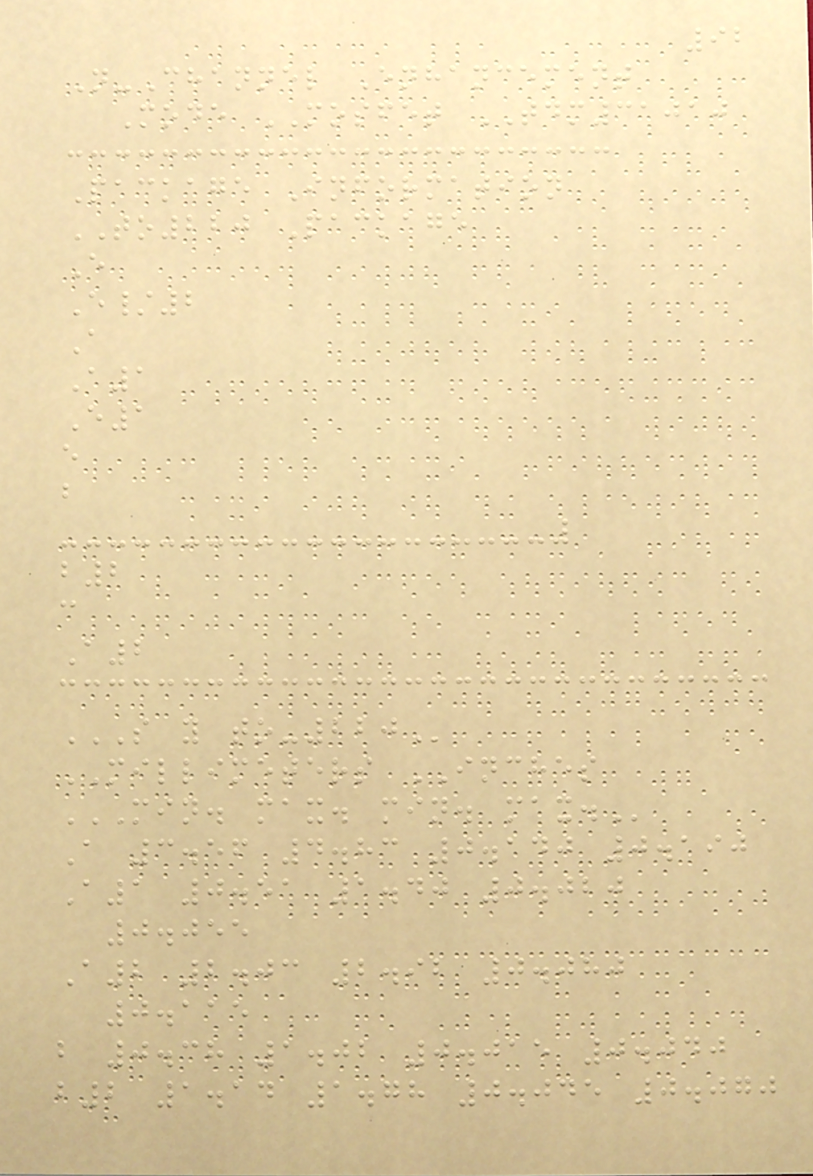92
N-Channel Enhancement
Mode MOSFET TDM31010
Package Information
TO220 Package
E
E/2
A
A1
E1
e
b
b2
c
A2
S Y TO-220
MILLIMETERS INCHES
MIN. MAX. MIN. MAX.
A 3.56 4.83 0.140 0.190
A1 0.51 1.40 0.020
0.055
A2 2.03 2.92 0.080
0.115
b 0.38 1.02 0.015 0.040
b2 1.14 1.78 0.045 0.070
